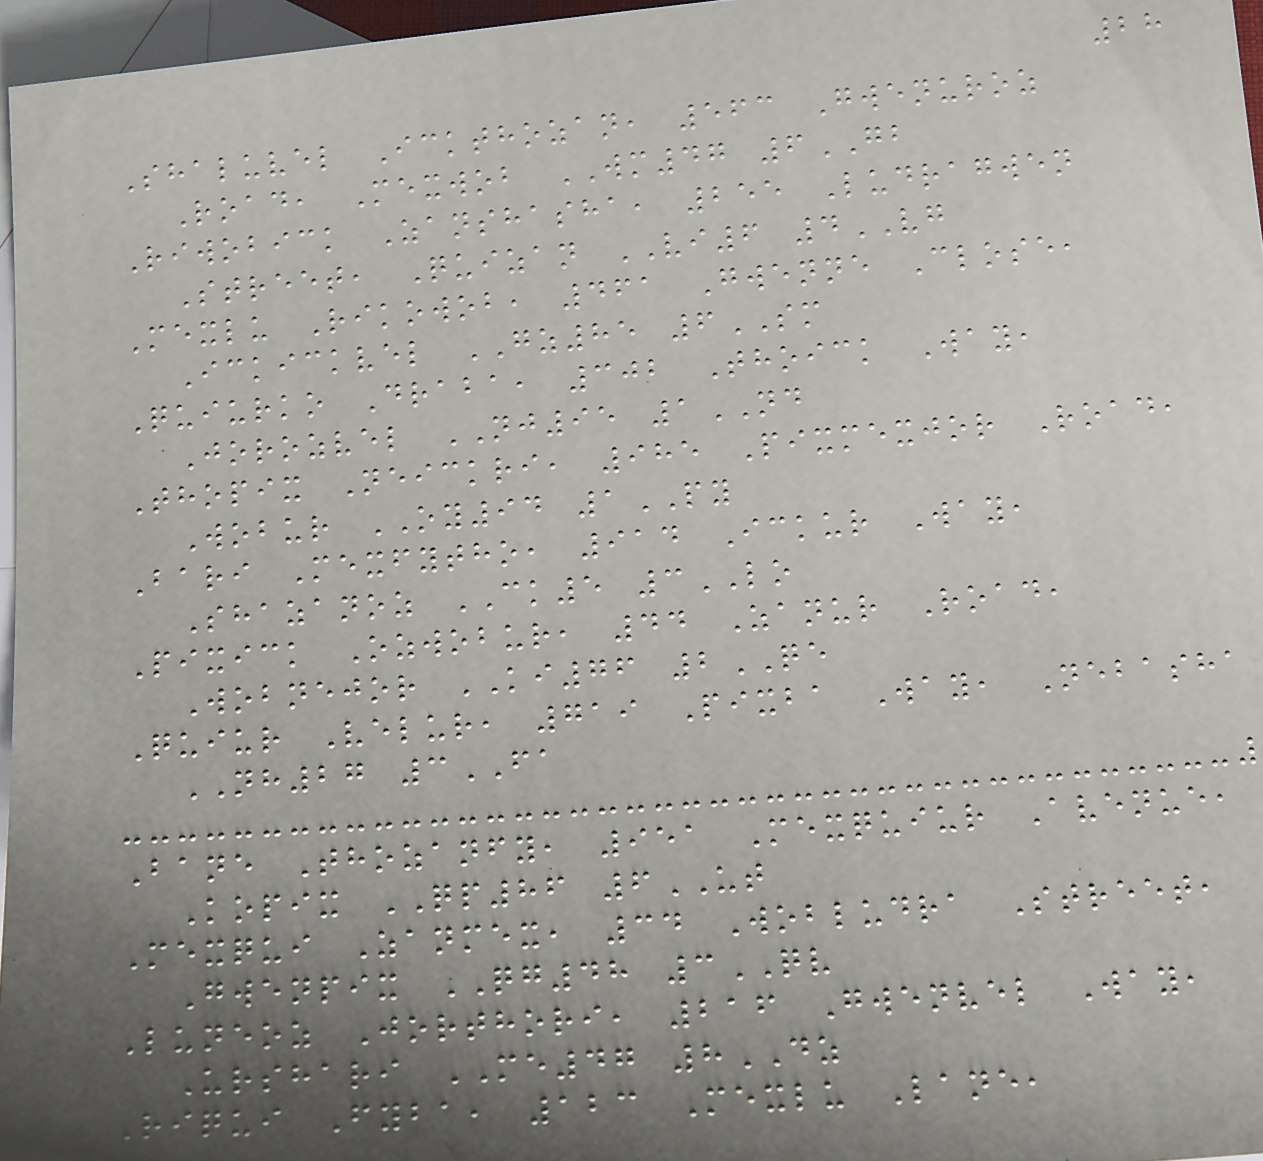28
Shaluvel Ickthozan, 563 Gwenuroz
Road, Mexwob WM47 6GB
Riwobick Zanshasha, 255 Ludragwen
Street, Quizan VI6 4VG
Mexlu Rikowob, 461 Gwenne Close,
Ickickvel GZ85 6SM
Quiurko Draba, 302 Thoick Way,
Jorozvel NJ95 1ND
Thopix Neickri, 985 Pixmexjor Road,
Wobur OY94 1PY
Bari Mexfytho, 914 Ickur Way,
Shazanoz CK5 3LO
Pixick Ozwobur, 44 Zanur Road,
Wobnejor KI76 2QE
Quiur Velur, 719 Pixba Way, Nebasha
NH27 3FA
Bane Thozanfy, 951 Mexquiur Avenue,
Kopix QP86 6UT
Mexqui Zanmex, 34 Wobludra Street,
Gwenpix QG48 3QV
Luneoz Jorthori, 216 Gwenvel Way,
Urshari ME47 8DZ
Riqui Fyba, 123 Mexlu Lane,
